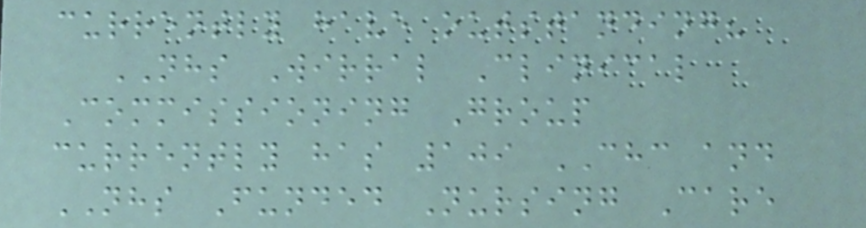currently have outstanding?
NHS Wirral Clinical
Commissioning Group
currently has 109 CHC and
NHS Funded Nursing Care
